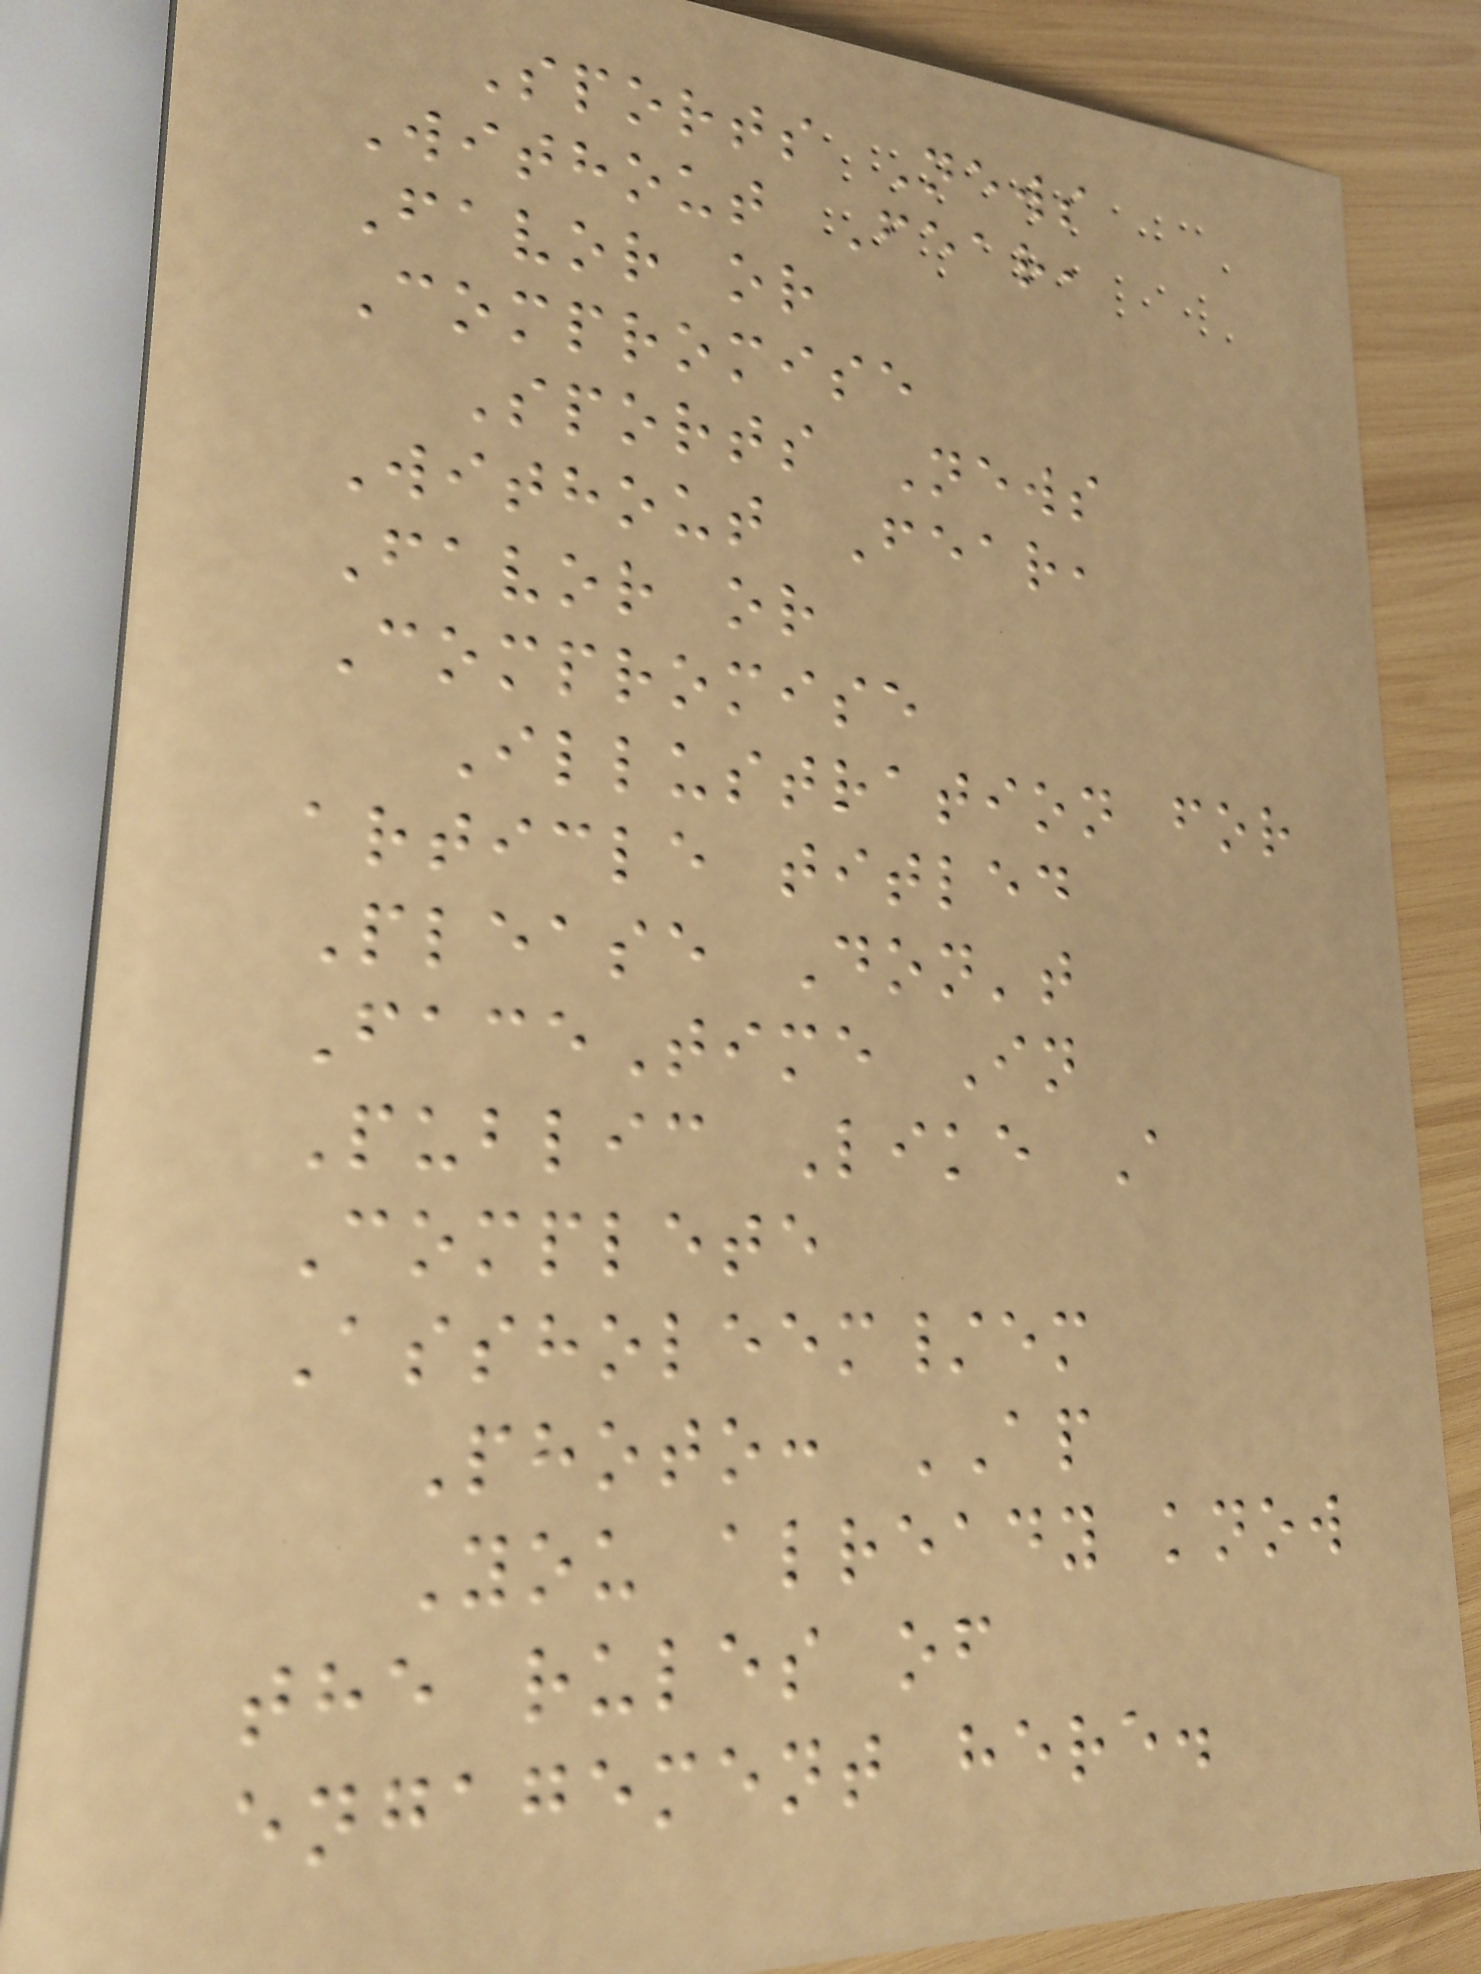Sports News
Without Fear,
Favor or
Compromise
Sports News
Without Fear,
Favor or
Compromise
Illustration for
article titled
Please Don't
FaceTime In
Public Like A
Complete
Assholeem/em
Photo: AP
You already know
the rules of
engagement here.
